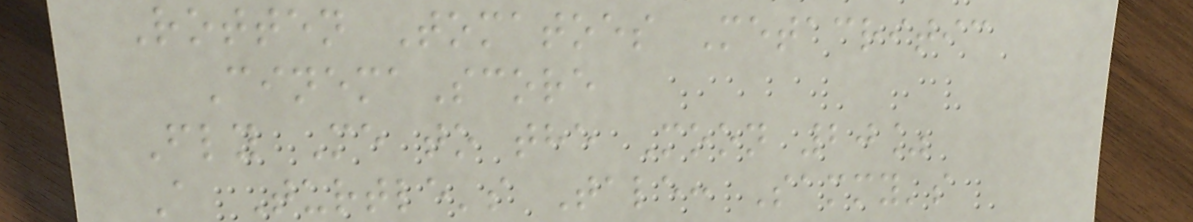Rotten Tomatoes Metacritic
CinemaScore
Fly Me to the Moon 20%
A Turtle's Tale: Sammy's
